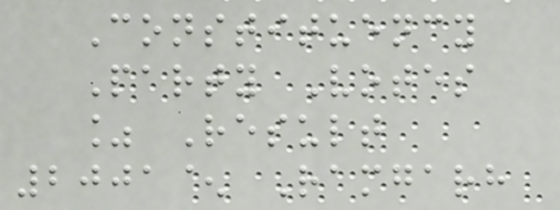Constituency
Party Votes
% Result
2001^ Ramgarh
